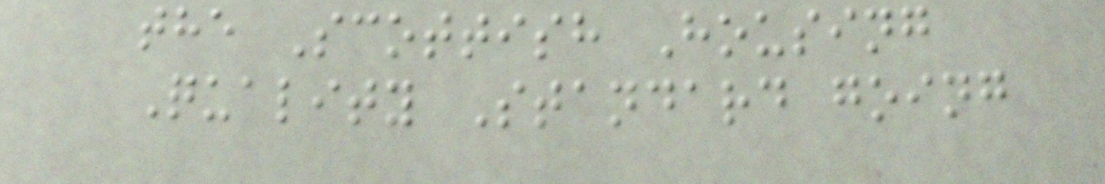the Scottish Housing
Quality Standard going
